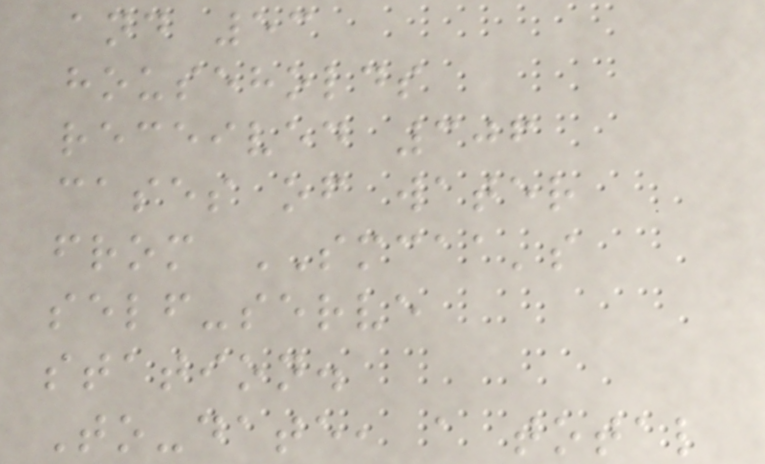and 53
households
received 306
cases of water
from SMCAA's
self-serve
station.
To-date, a total
